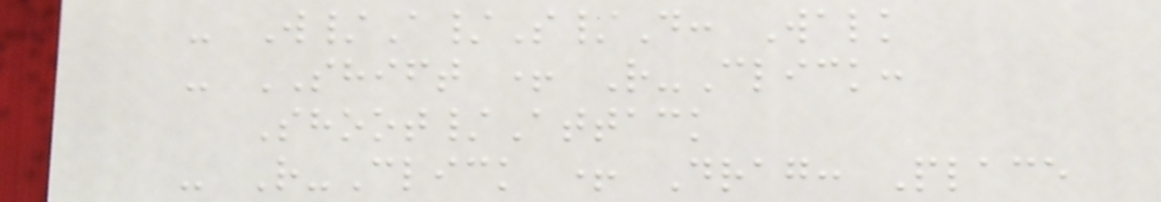- W/A/S/D: Walk
- SHIFT + R-Click:
Shoot/Attack
- R-Click + Drag: Place
